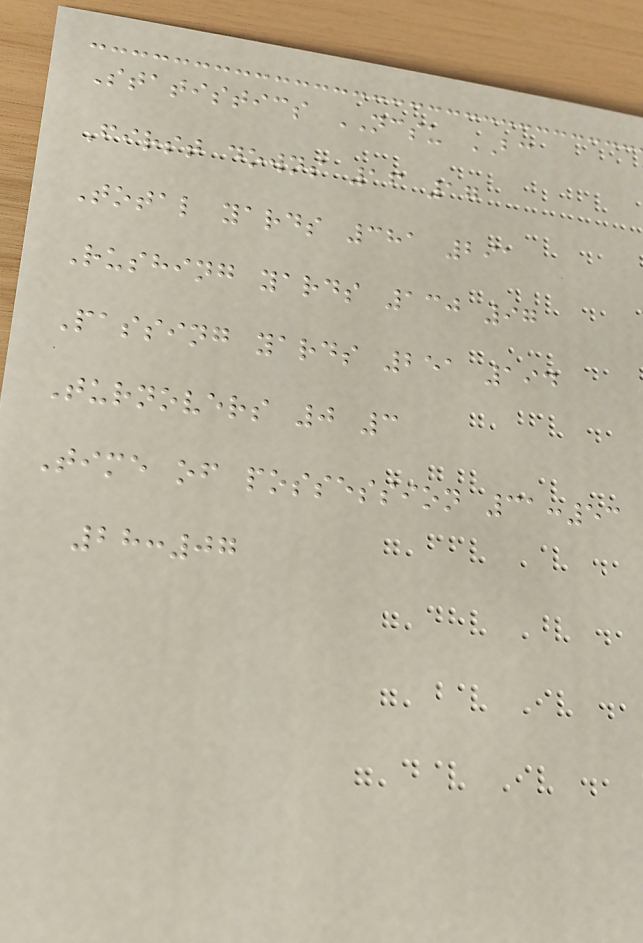Statistics NCSU BC
First downs 16 17
Total yards 381 291
Rushing yards 130 97
Passing yards 251 194
Turnovers 0 3
Time of possession 31:53
28:07
